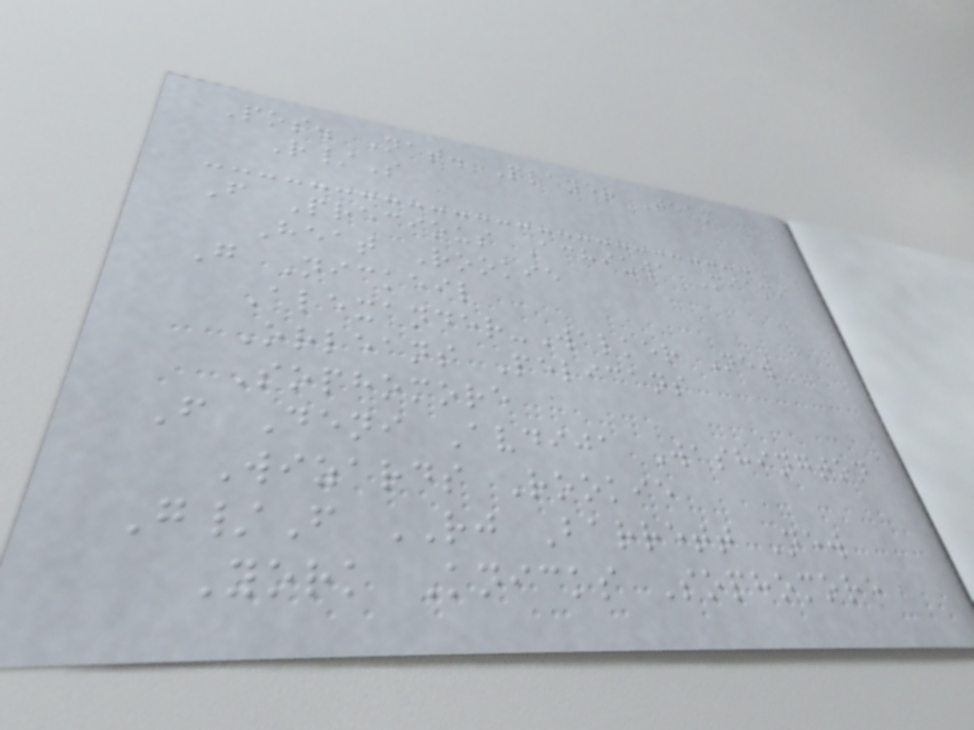Pos. Nat. Player Team
R/S
F Precious Achiuwa Miami
Heat Rookie
G Nickeil
Alexander-Walker New
Orleans Pelicans
Sophomore
F Deni Avdija Washington
Wizards Rookie
G/F RJ Barrett New
York Knicks Sophomore
